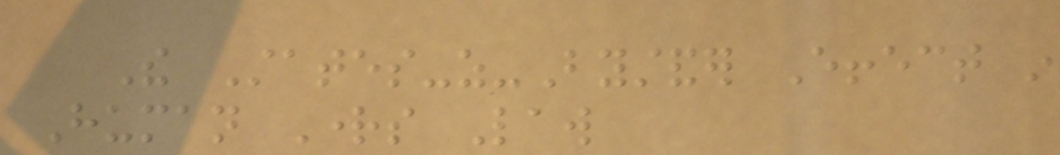The States-as-Bystander Effect in
Human Rights Law
